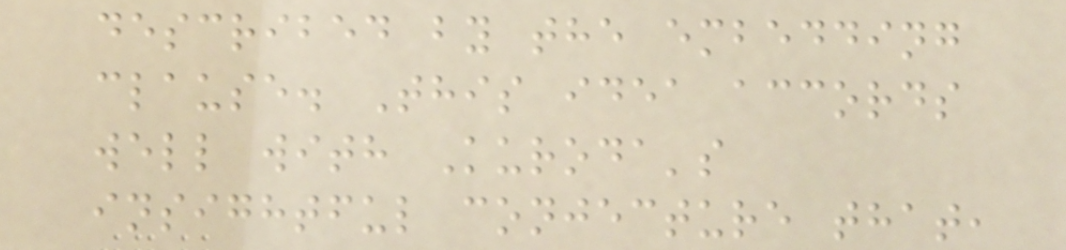described by the embedding
clause. This idea accords
well with Kuroda's
insightful conjecture that,
